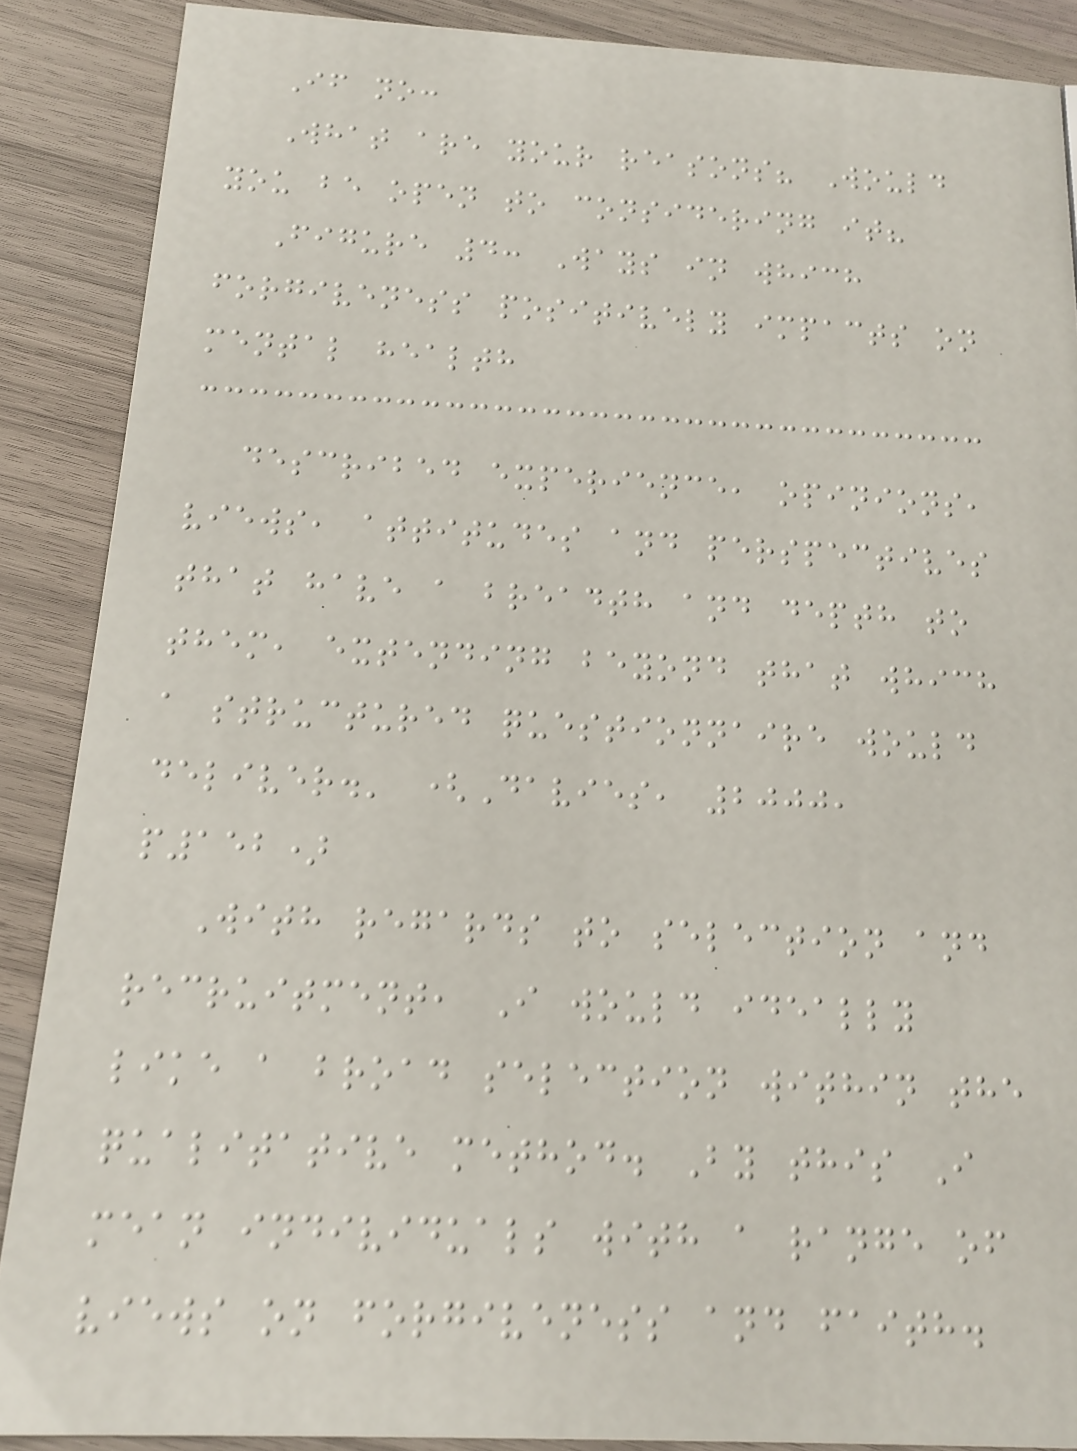If no:
What are your reasons? Would
you be open to considering it?
Figure 4: Ways in which
forgiveness positively impacts on
mental health
described experience, opinions,
views, attitudes and perspectives
that have a breadth and depth to
them, extending beyond that which
a structured questionnaire would
deliver.' (Davies, 2000,
p152)
With regards to selection and
recruitment, I would ideally
like a broad selection within the
qualitative method. By this I
mean individuals with a range of
views on forgiveness and faith.
